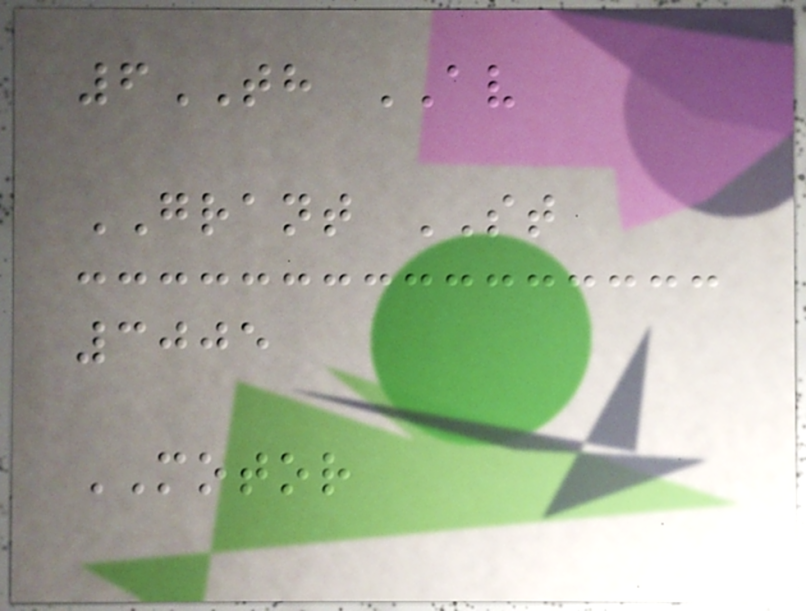6TH AV
GRANT ST
3005
MOTOR
